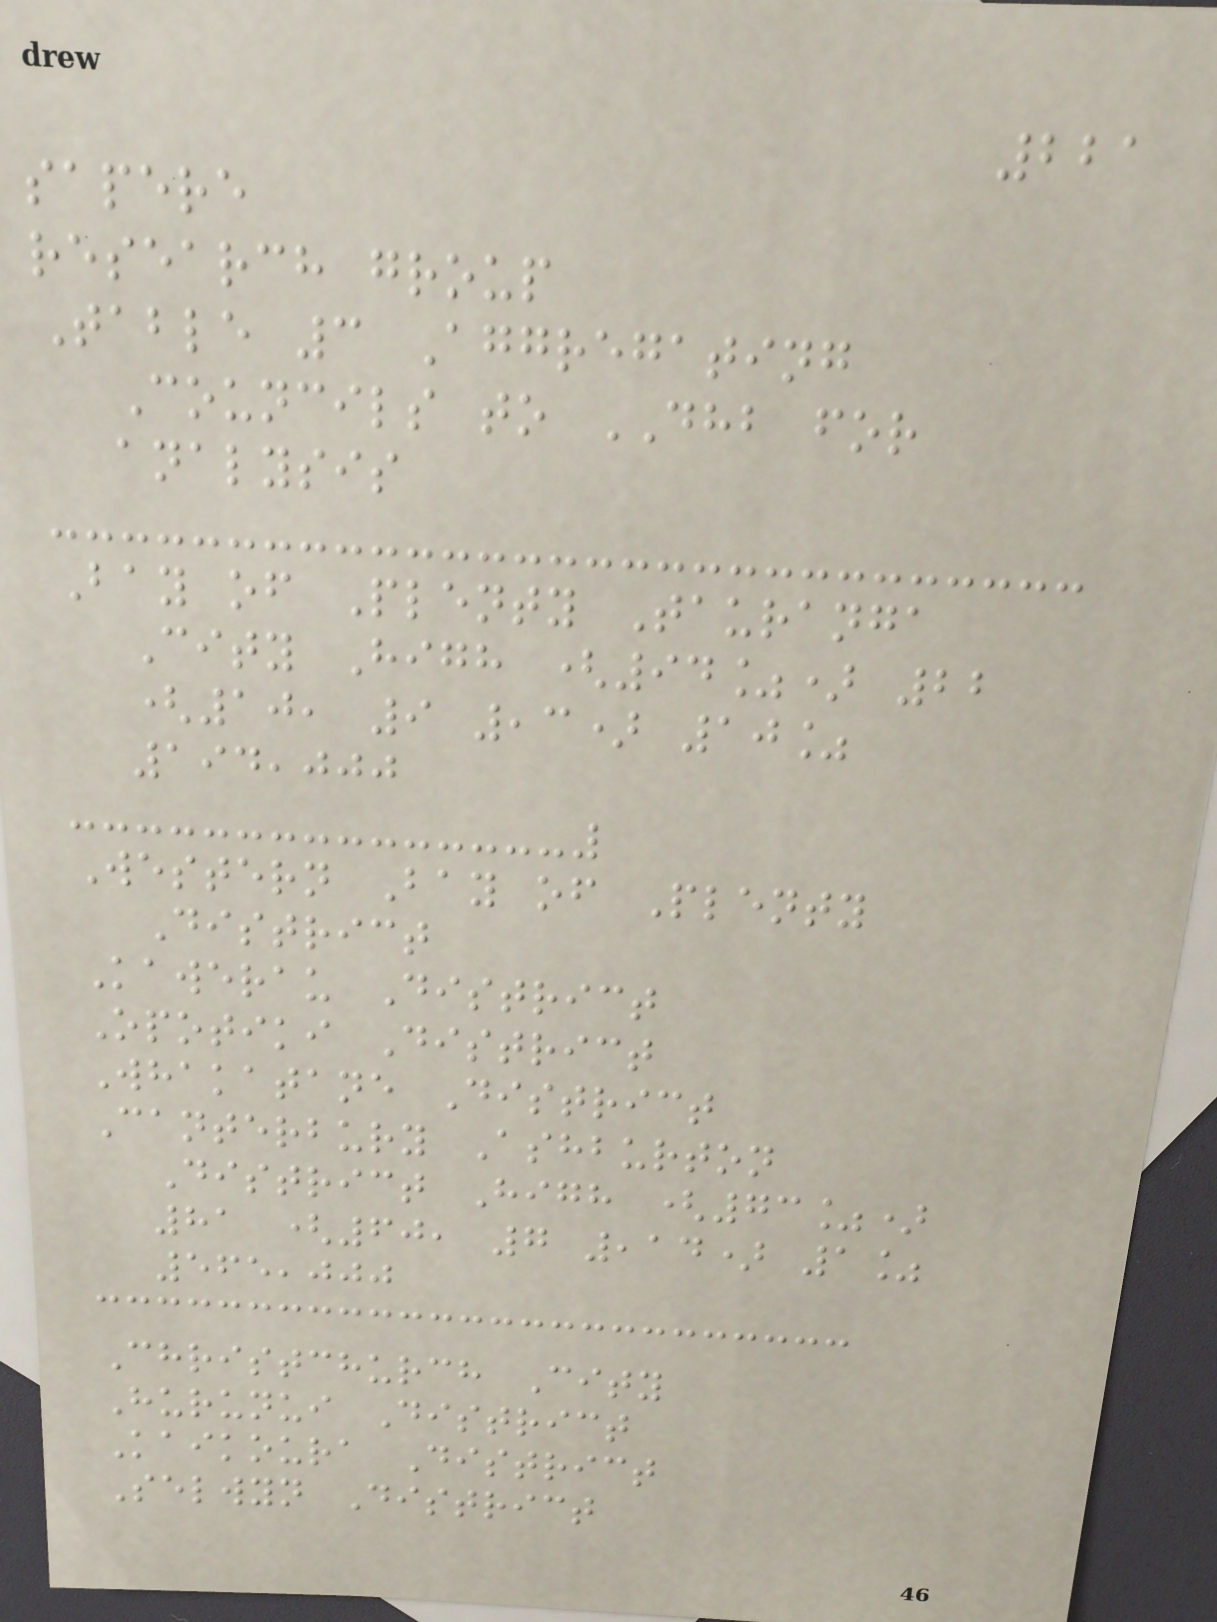221
sapere
research group
Table 3 Aggregating
Councils to DHB for
analysis
Bay of Plenty Tauranga
City High (94%) 22
(10, 9 ,3) 10%
194,000
Western Bay of Plenty
District
Kawerau District
Opotiki District
Whakatane District
Canterbury Ashburton
District High (73%)
81 (60, 7 ,14) 1%
565,000
Christchurch City
Hurunui District
Kaikoura District
Selwyn District
